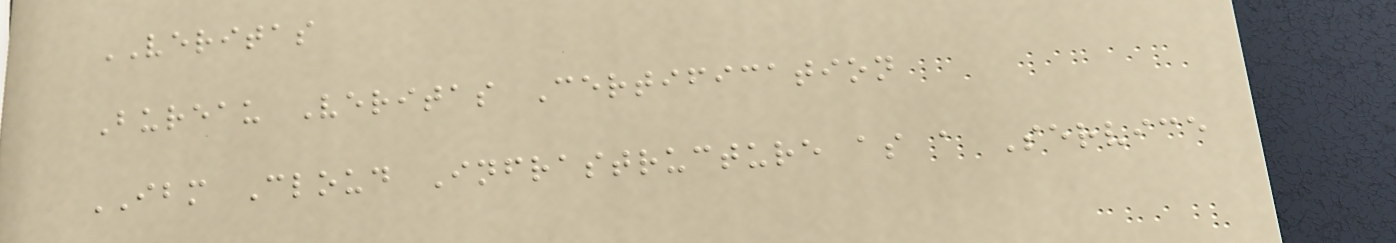VERITAS
Bureau Veritas Certification
IBM Cloud Infrastructure as a Service
